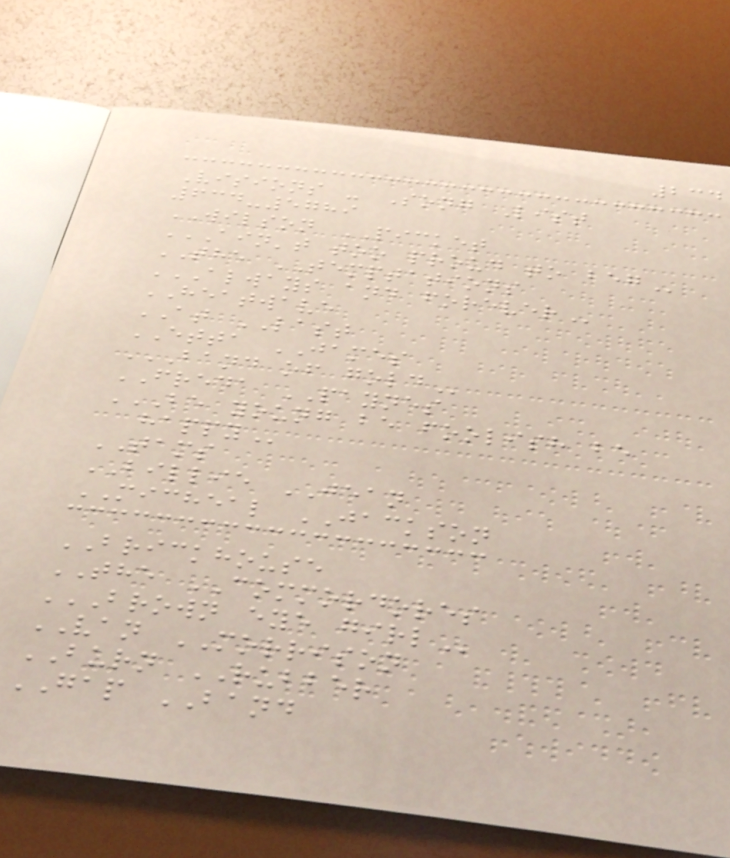234
Visions - Song List
634-5789
WILSON PICKET
AIN'T TOO PROUD TO BEG
THE TEMPTATIONS
ALWAYS AND FOREVER
HEATWAVE
AT LAST
ETTA JAMES
BAND OF GOLD
FREDA PAYNES
BE YOUNG BE FOOLISH BE
HAPPY
TAMS
BILLIE JEAN
MICHEAL JACKSON
BRICKHOUSE
THE COMMORDORES
BROWN EYE GIRL
VAN MORRISON
BURN RUBBER
GAP BAND
